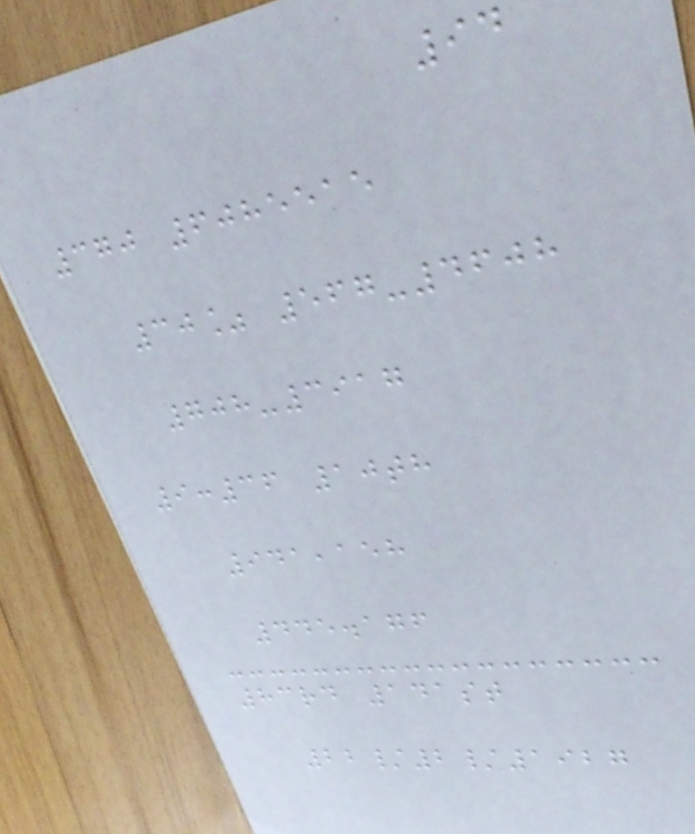94
370 6085515
30% 567-4608
708-3917
9:36 10th
941,158
445.176
83rd 141st
22/2/1927
